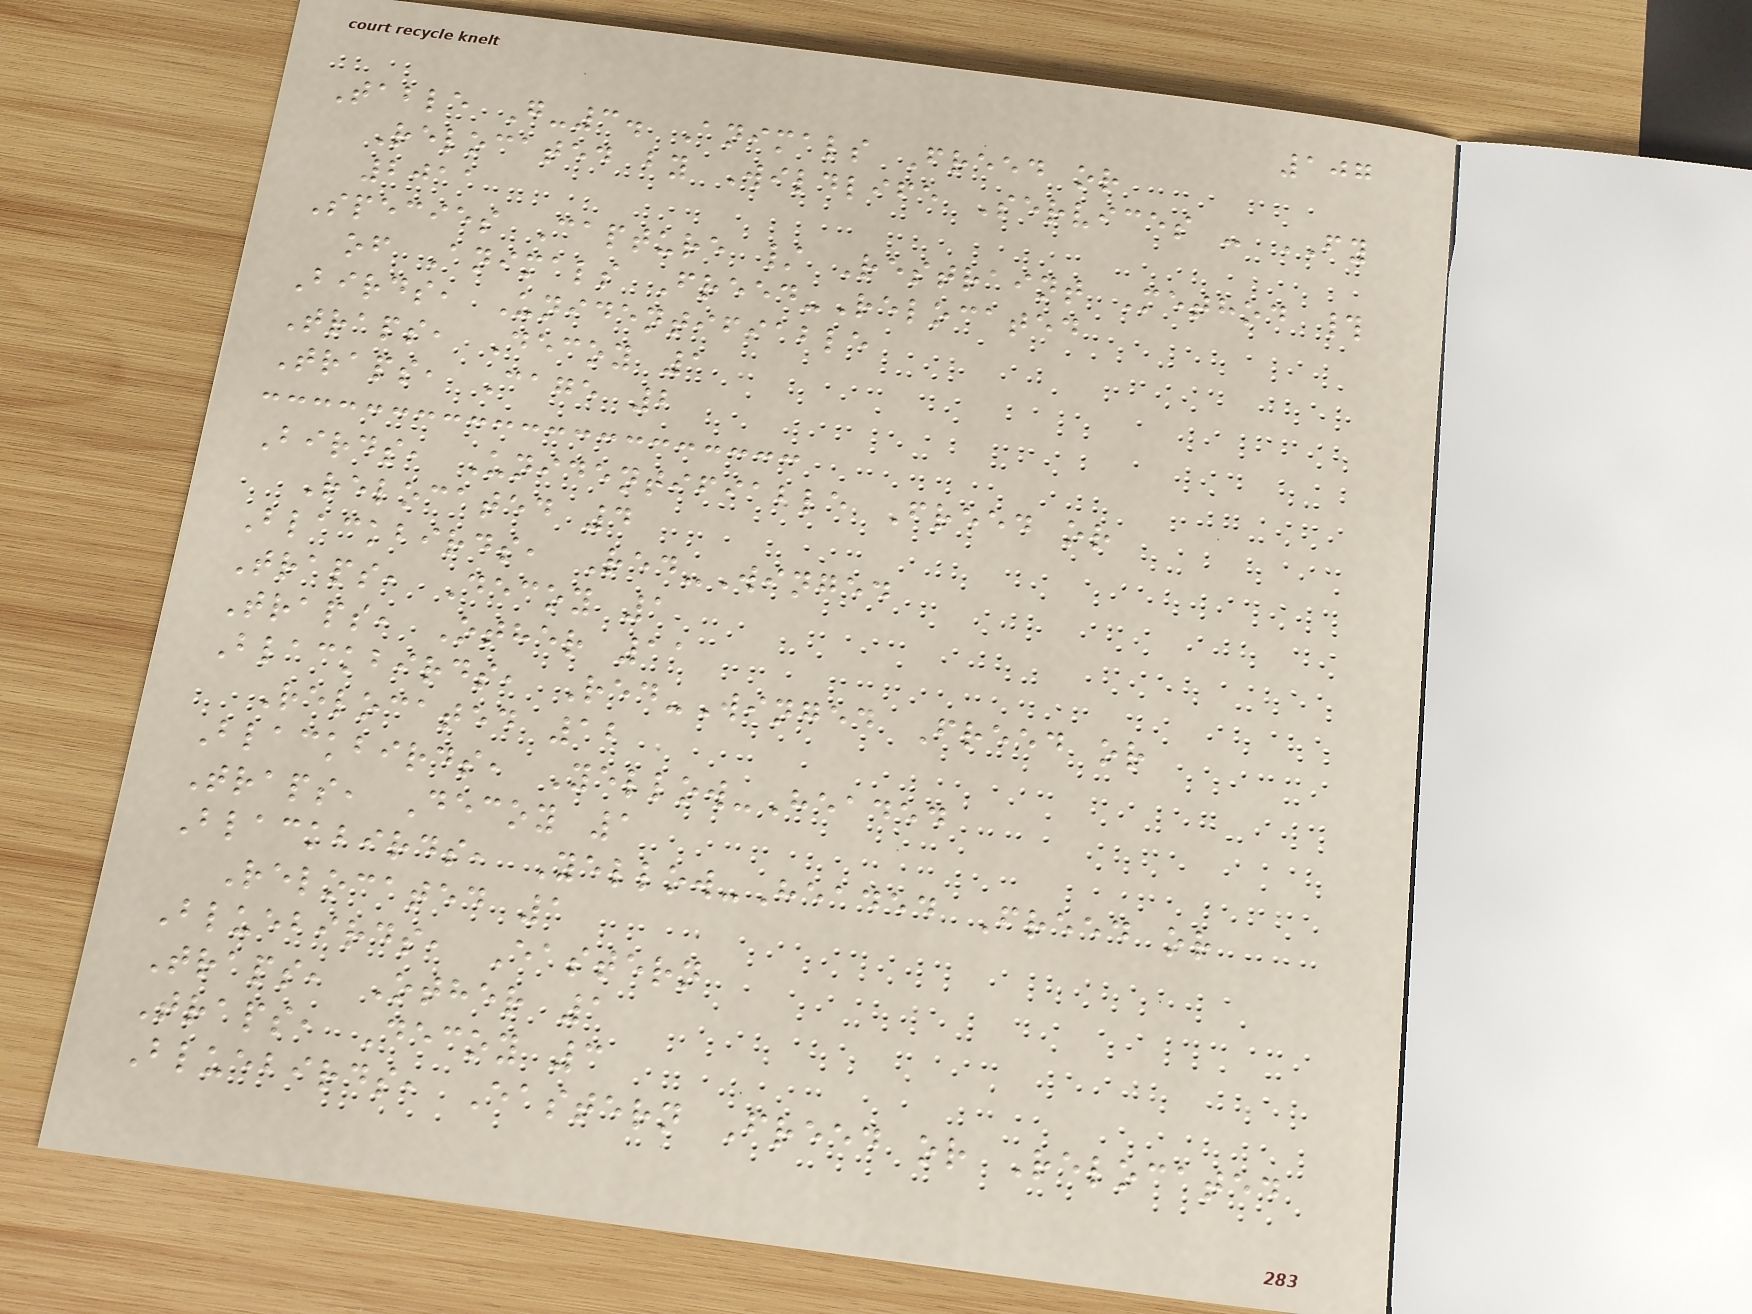107
Table G-3. Animals Freed or
Relocated by Wildlife Services - FY
2011
Species Capture / Restraint Method #
of Animals Freed-Relocated
Birds, Unidentifiable
Traps, Decoy 1
Traps, Cage 2
Birds, Unidentifiable Freed or
Relocated 4
Blackbirds, Red-Winged
Traps, Decoy 1
Traps, Other 11
Blackbirds, Red-Winged Freed or
Relocated 12
Blackbirds, Yellow-Headed
Traps, Decoy 1
Blackbirds, Yellow-Headed Freed or
Relocated 1
Bluebirds, Eastern
Traps, Other 1
Traps, Decoy 3
Bluebirds, Eastern Freed or Relocated
